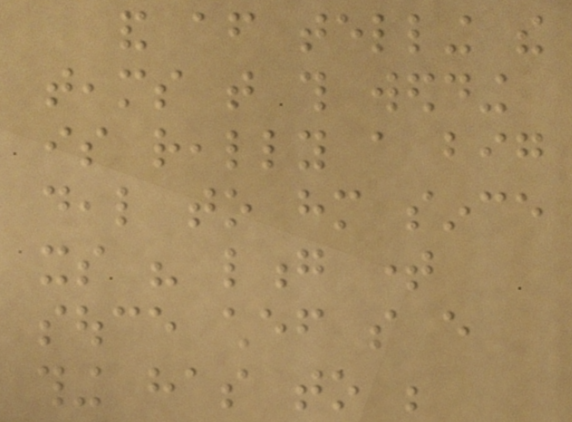and after telling the
teams that this wedding
is really a big
deal to him since
its his long time
souce chef so every
thing has to be
